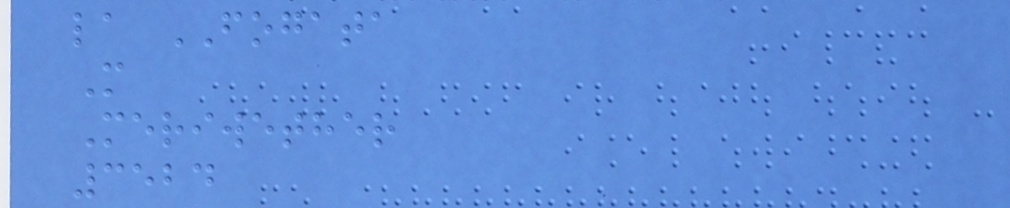la FOGATA
M
Meriwether
3524
